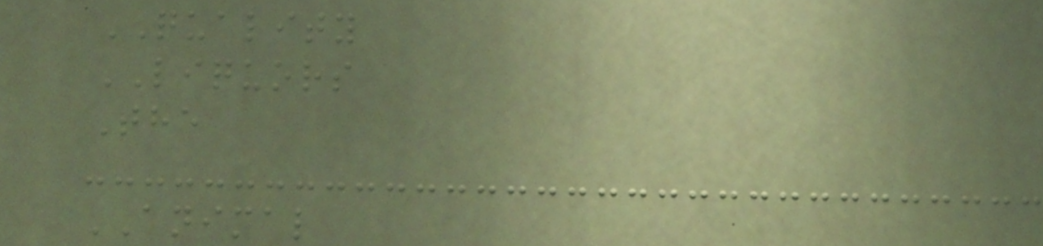QUALITY
LIQUORS
The
ANIMAL
